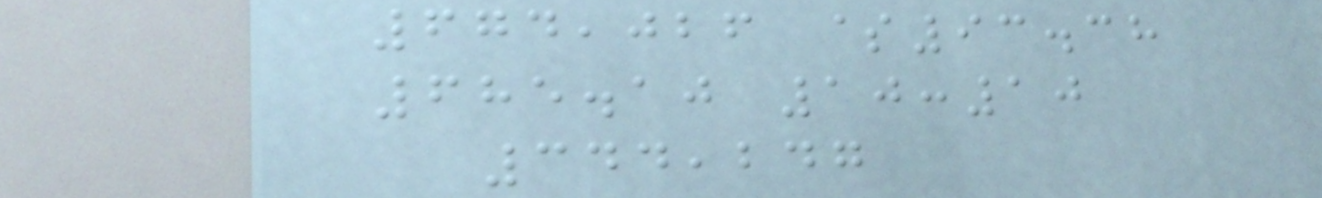674,026 $93.38
685.10 10:10
344,247
